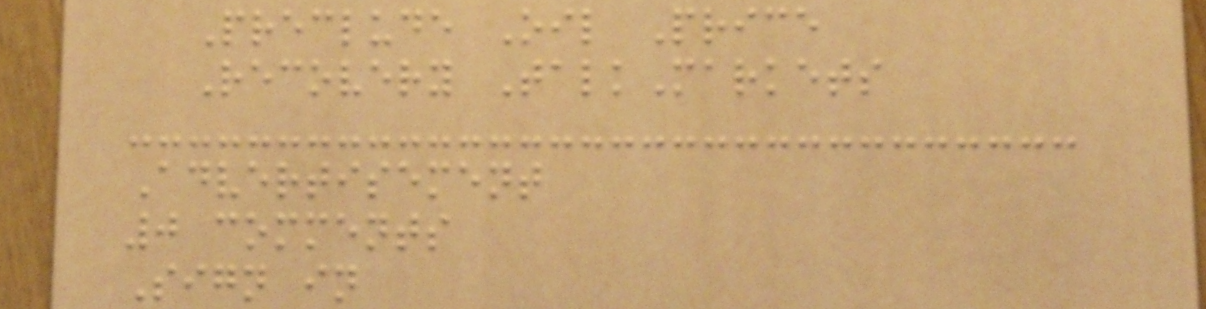Preclude Oil Price
Recovery TalkMarkets
Advertisement
0 comments
Sign in
